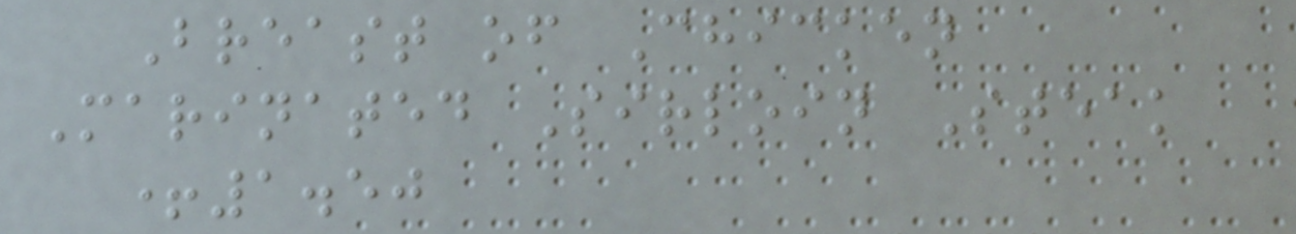Breast of Chicken
Marinated Sirloin Steak
+1.50
